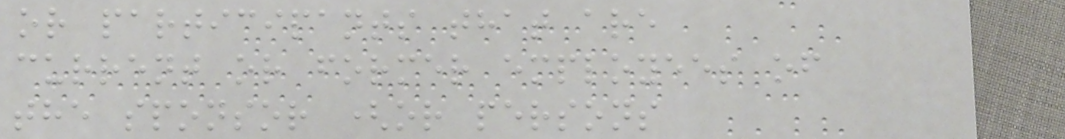or participants that are
current or former employees of
the sponsor (or persons
